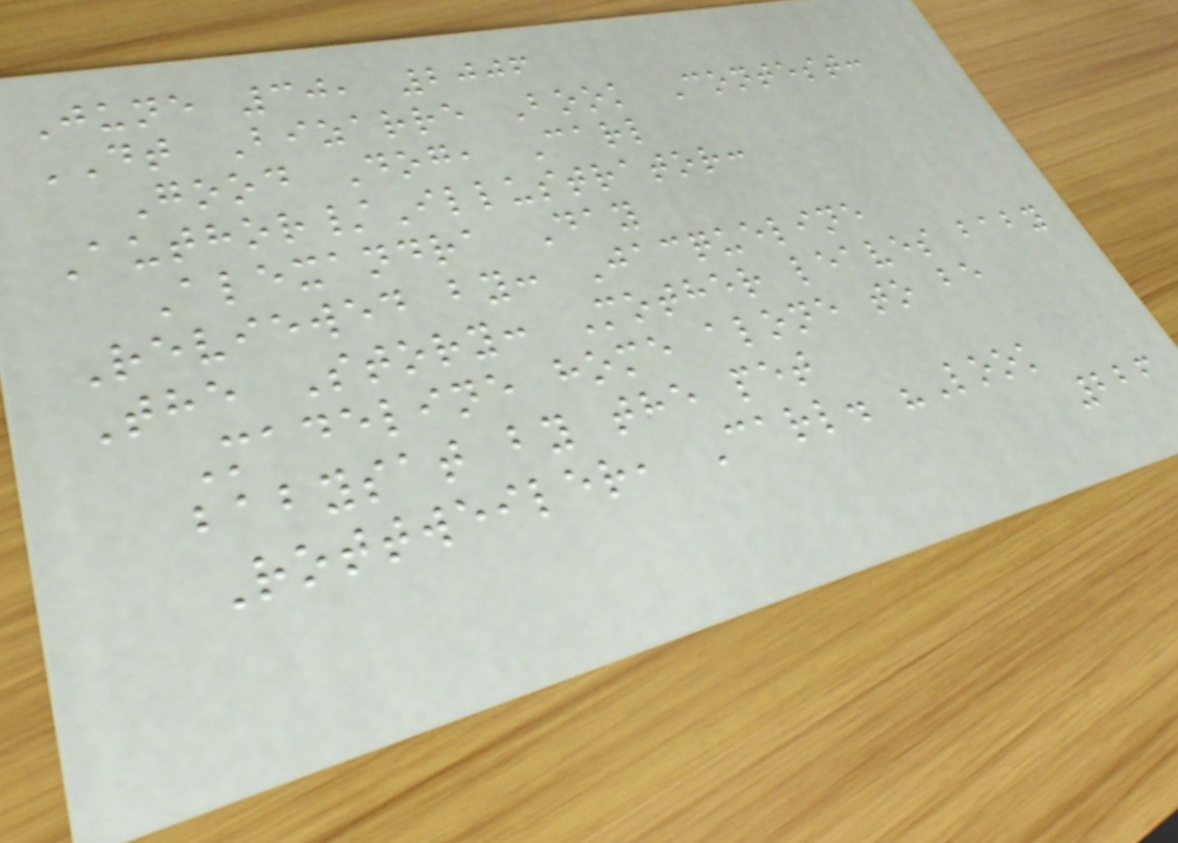June 30, 2006
DT Bizarre Book Contest:
Good Dog, Carl
Author/Illustrator:
Alexandra Day
Reviewed by: Jacqueline
The Story: Mother leaves baby
Madeline home alone to be
babysat by the pet
Rottweiler, Carl. "Look
226
